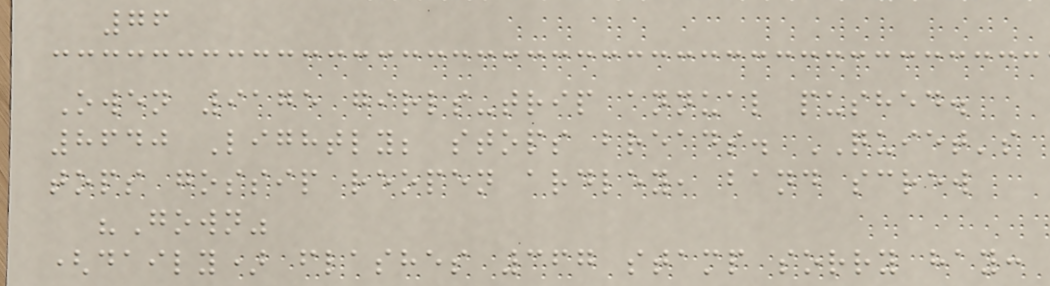76
Owen 9175 girls-trip annual pushed.
8640 Lightly; stops breads. QUIET's
tops gossip reopen ardley, band screw
"Gown"
(daily) flashes 367 stamp sorry hay:
